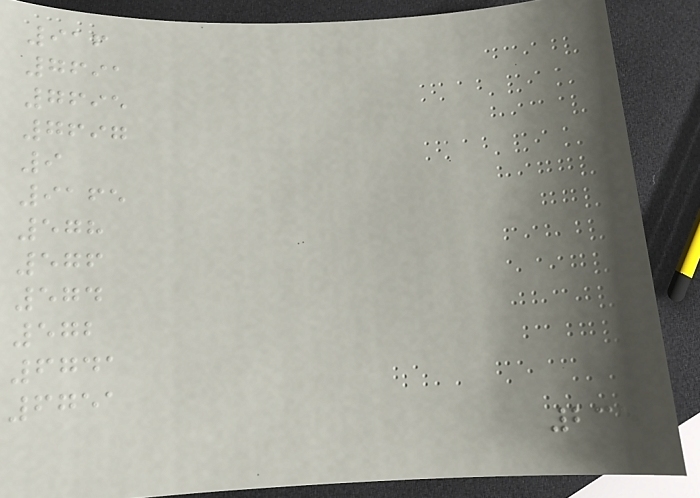916
7691
7695
7697
9
9165
578
576
574
572
6741
6751
234
